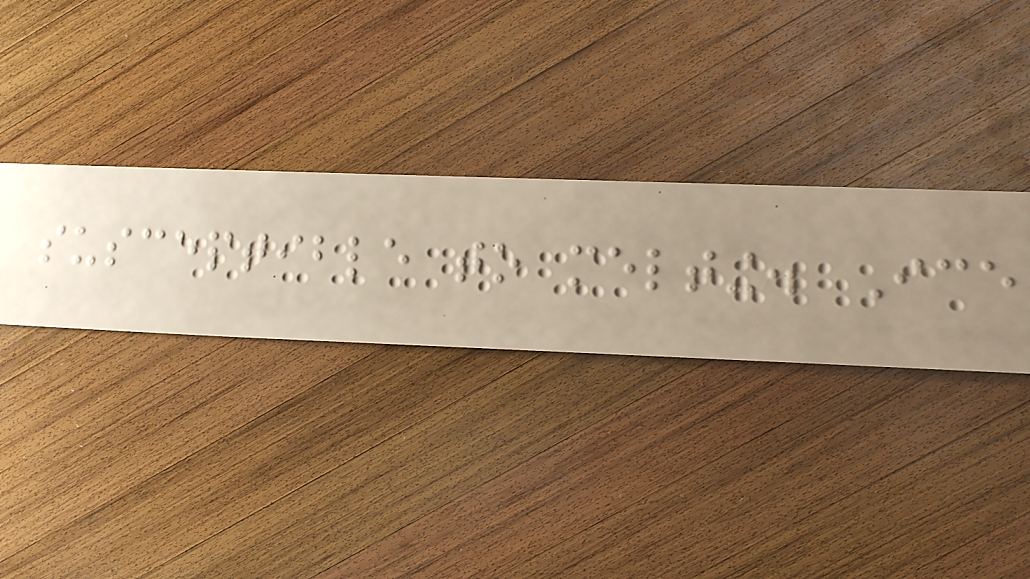susceptible to melting. Ice
